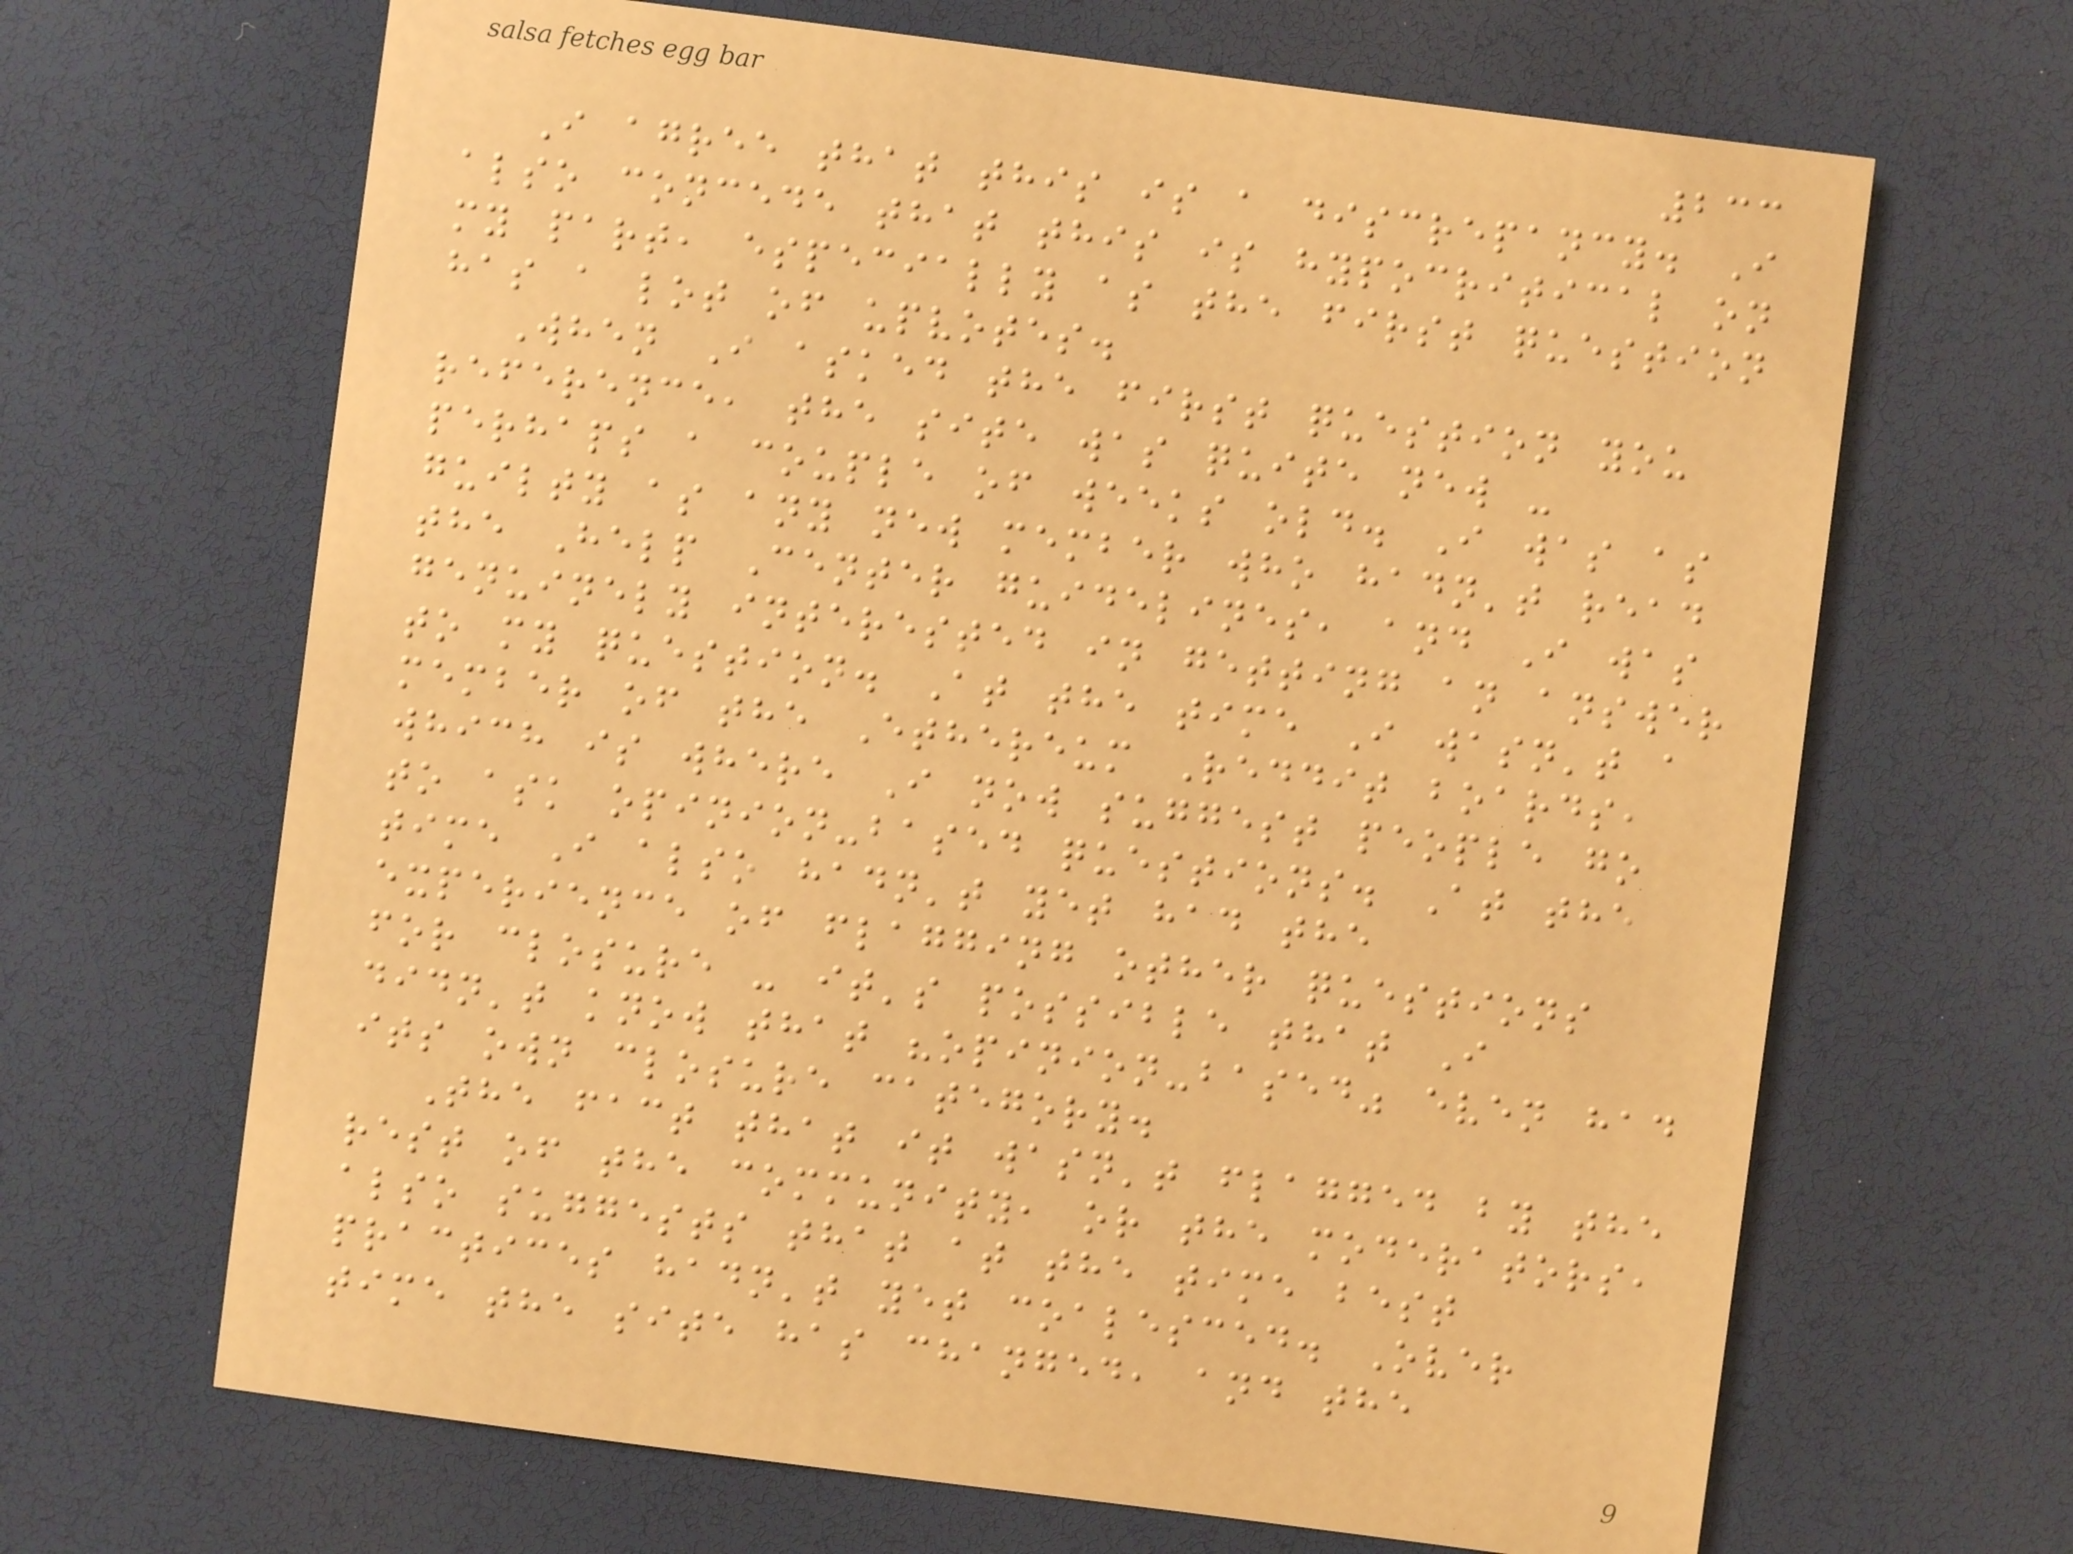233
I agree that this is a discrepancy. I
also concede that this is hypocritical on
my part, especially as the first question
has a lot of upvotes.
When I asked the first question you
reference, the site was quite new -
perhaps a couple of weeks old. I was as
guilty as any new member who hadn't read
the Help Center guidelines, and I was
genuinely interested in getting an answer
to my question. At the time I wasn't a
member of the Ethereum Reddit boards,
which is where I now suggest people go
to ask opinion-based questions. At the
time I also hadn't yet had the
experience of flagging other questions
for closure - it's possible that I
didn't know that "opinion-based" even had
its own closure category.
The fact that it wasn't flagged by the
rest of the community, or the moderators,
also suggests that at the time best
practices hadn't yet coalesced. Over
time the site has changed, and the
